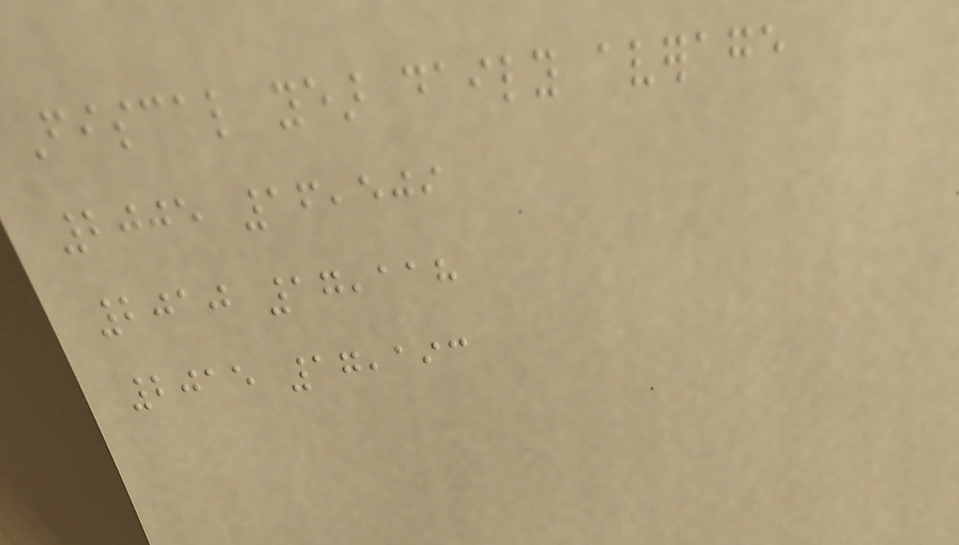Fiscal year daily average
2005 16,509
2010 17,118
2015 17,193
